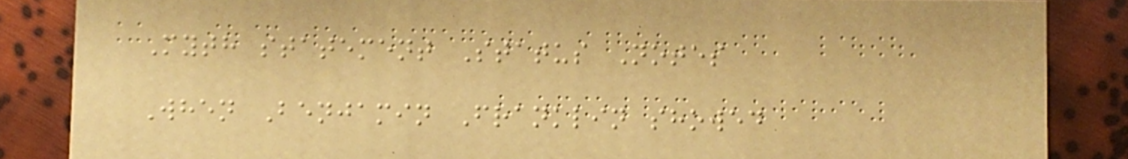Myth statement Status Notes
When Benjamin Franklin showed
